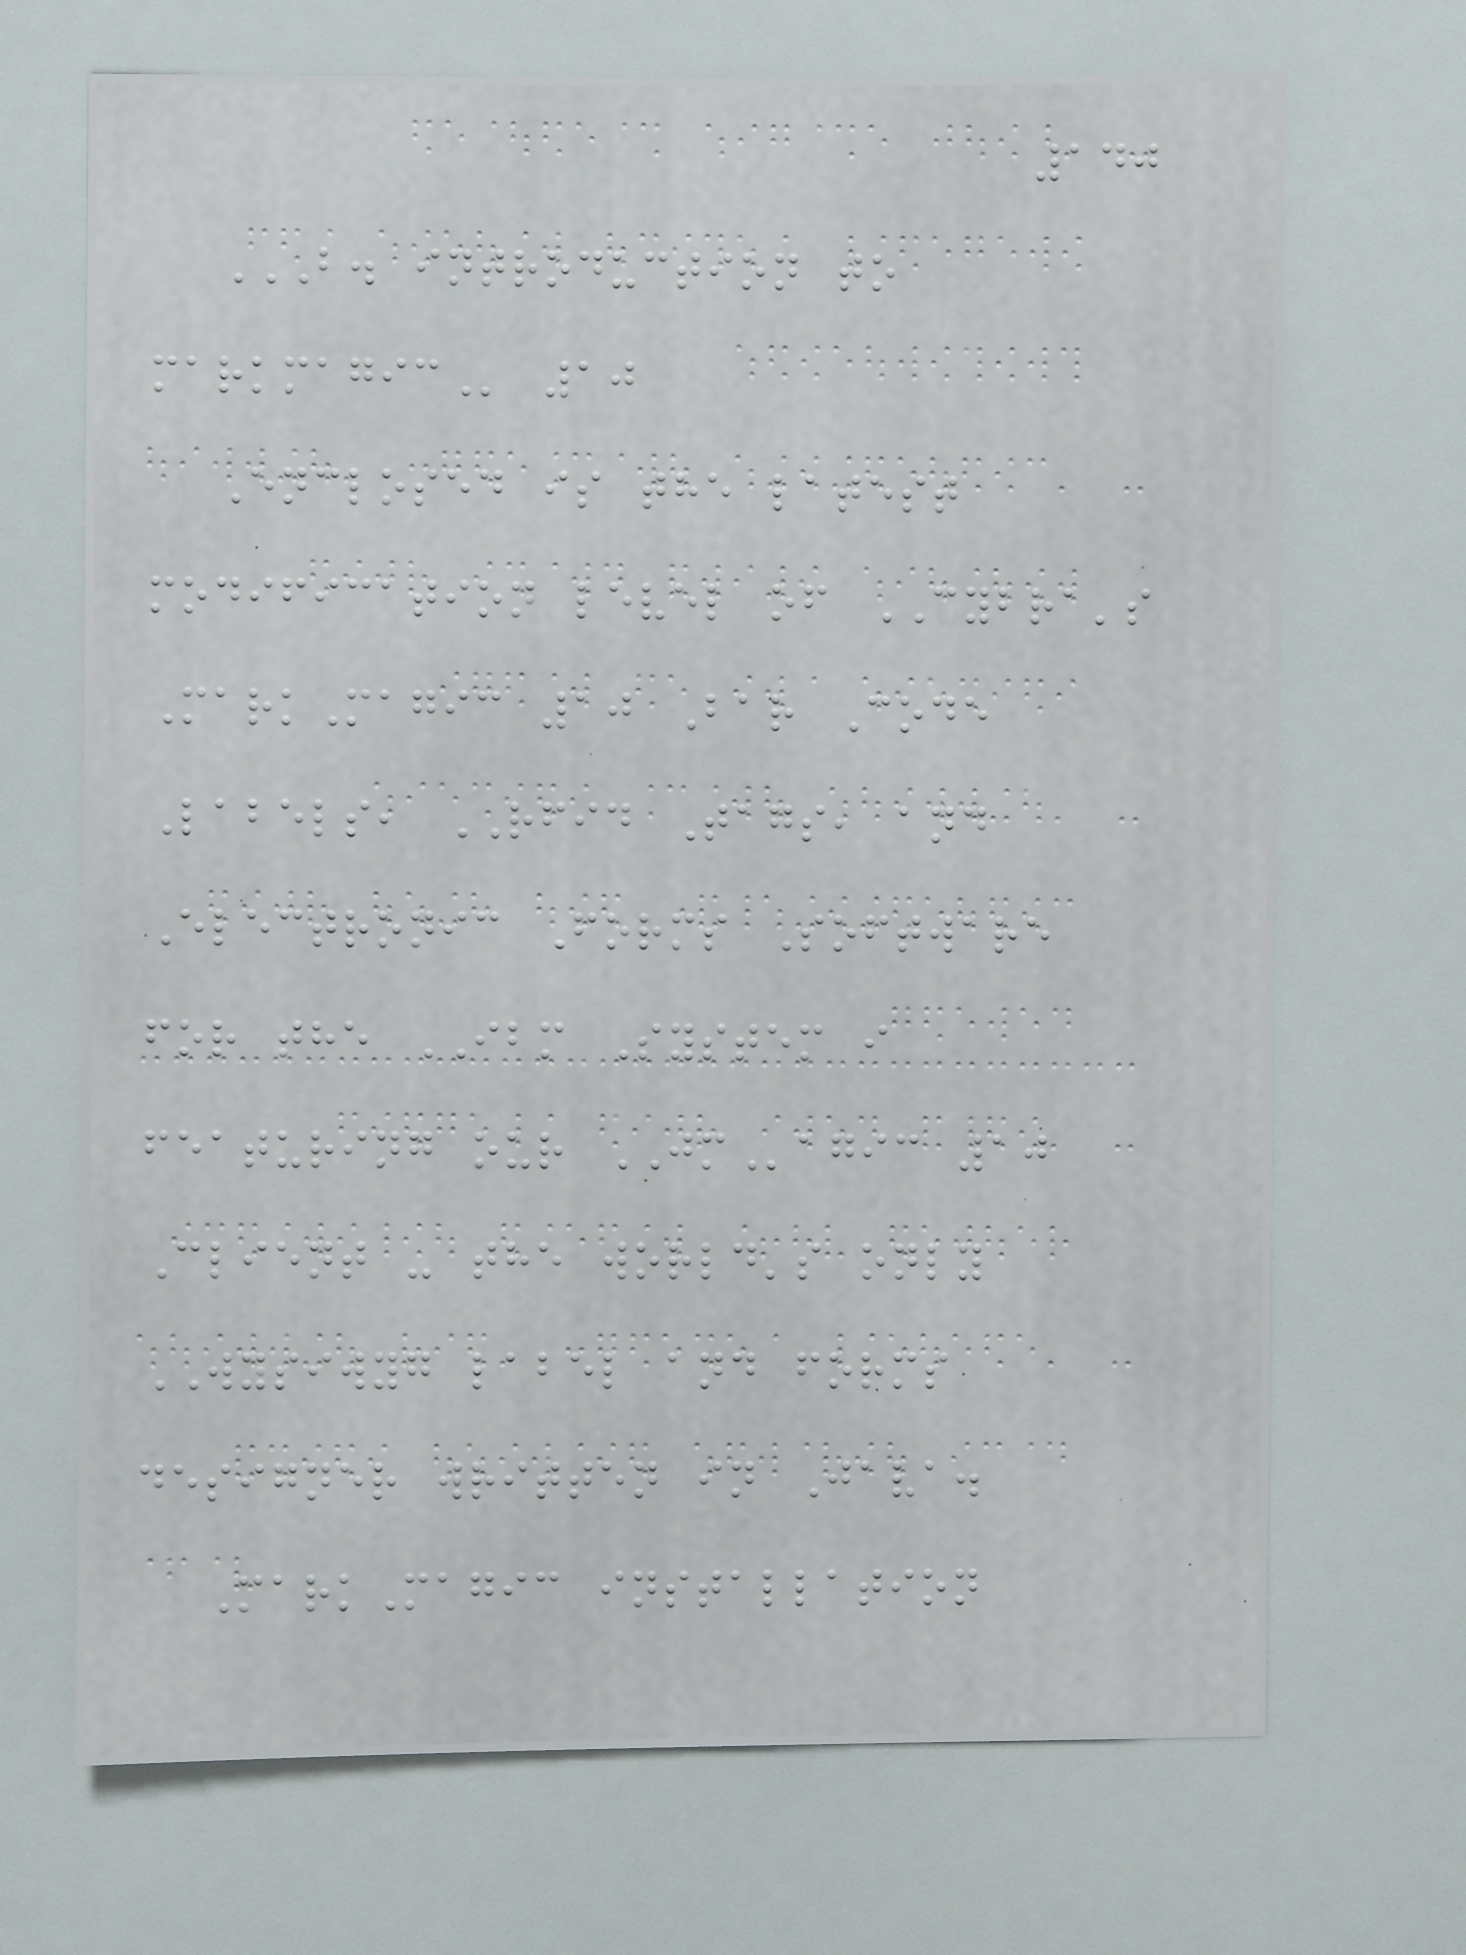140
B. INTRODUCTION TO
MARKMAGIC 10
Enclosed is the latest
modification level of CYBRA's
MarkMagic 10 Bar Code
Labels, RFID Tags, and
Electronic Forms Software
for the IBM System i
featuring our JMagic 10
Client - the world's only
WYSIWYG label and forms
designer written in Java.
MarkMagic installation
